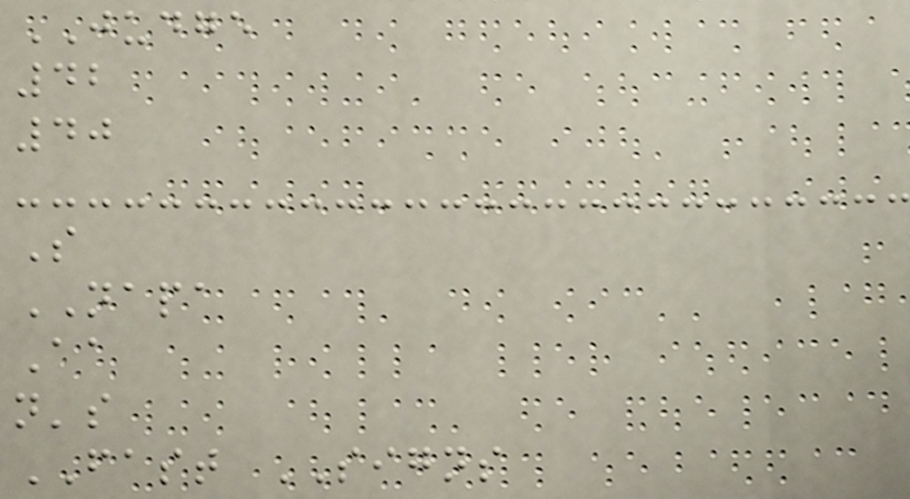JUDGE
42
40
S
NAPA
Aa
n's
FAST SIGNS
